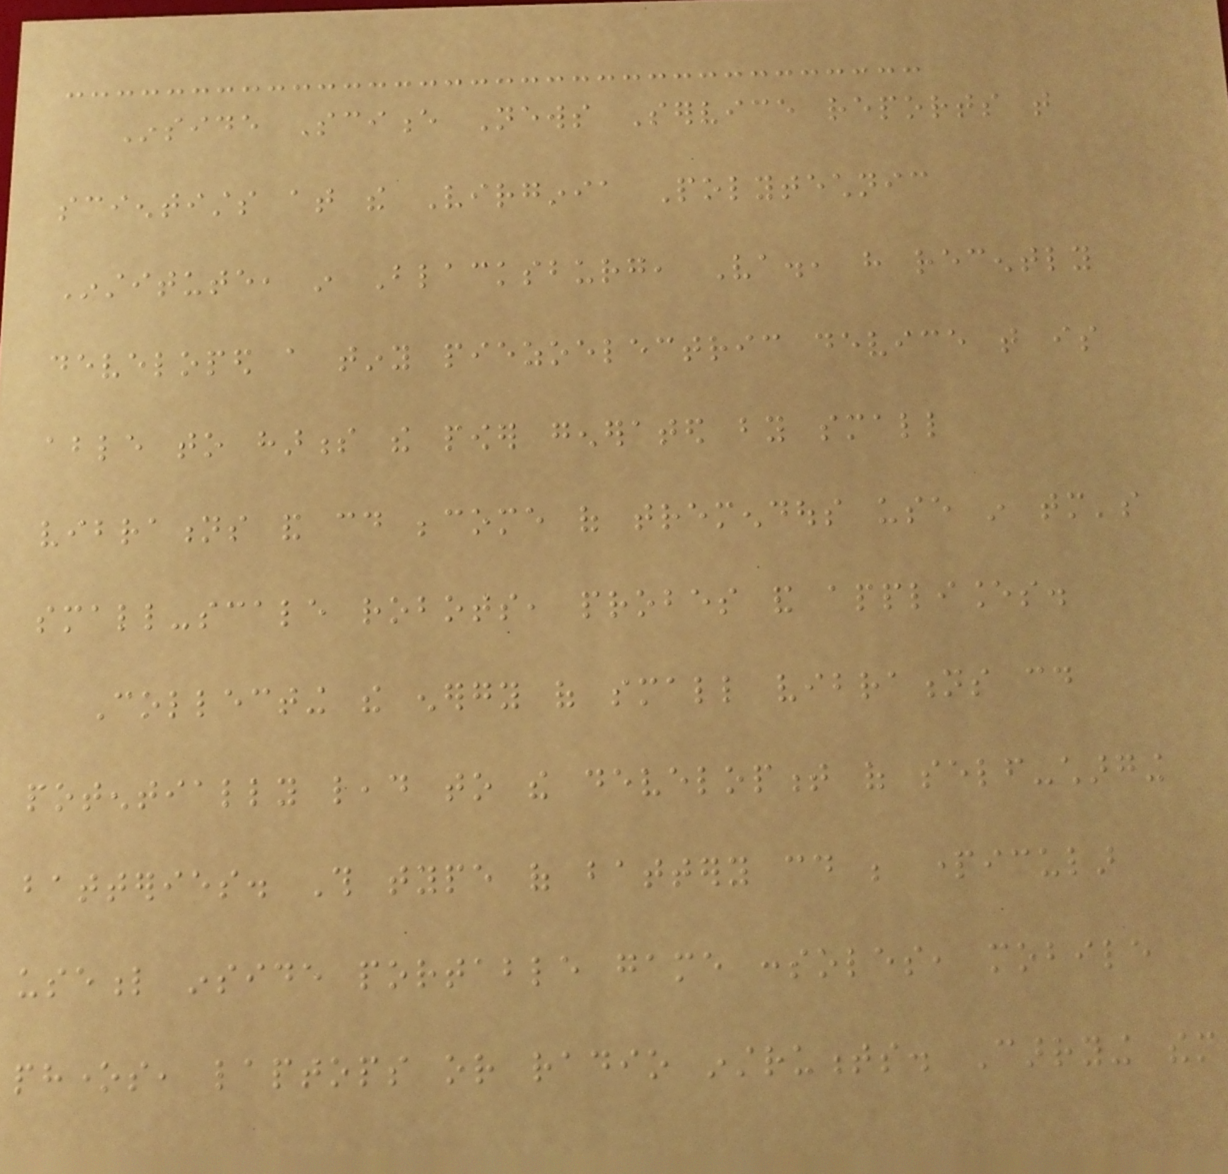Inside Science News Service reports that
scientists at the Virginia Polytechnic
Institute, in Blacksburg, Va., have recently
developed a tiny piezoelectric device that is
able to harness the power generated by small
vibrations and could become of tremendous use in tomorrow's
small-scale robots, probes and appliances.
Collecting the energy of small vibrations could
potentially lead to the development of self-charging
batteries. This type of battery could be particular
useful inside portable game consoles, mobile
phones, laptops or radio instruments. Carrying them
